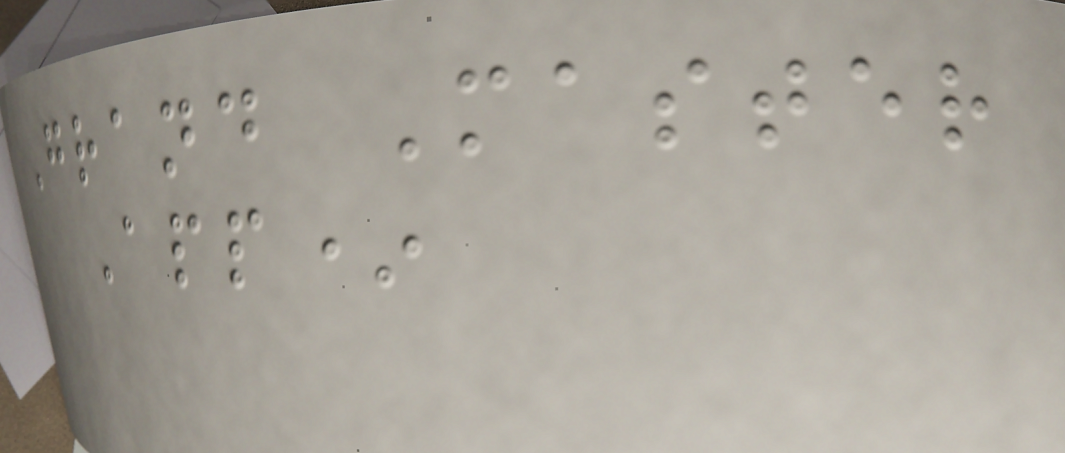Grand Master
App*
